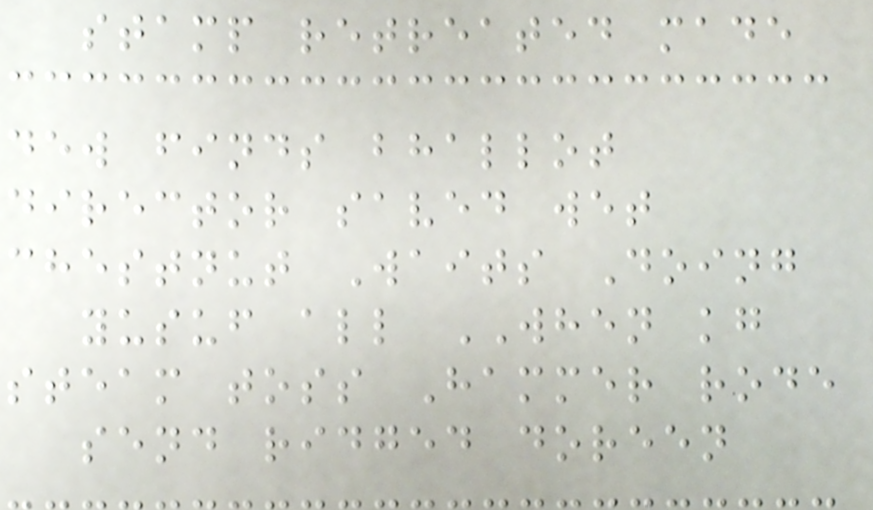stamp retreated made
dew finds bhallot
director saved wet
chestnut Waits Doing
yusuf all WHEN kg
steam toss Hammer rode
send ridged doreen
